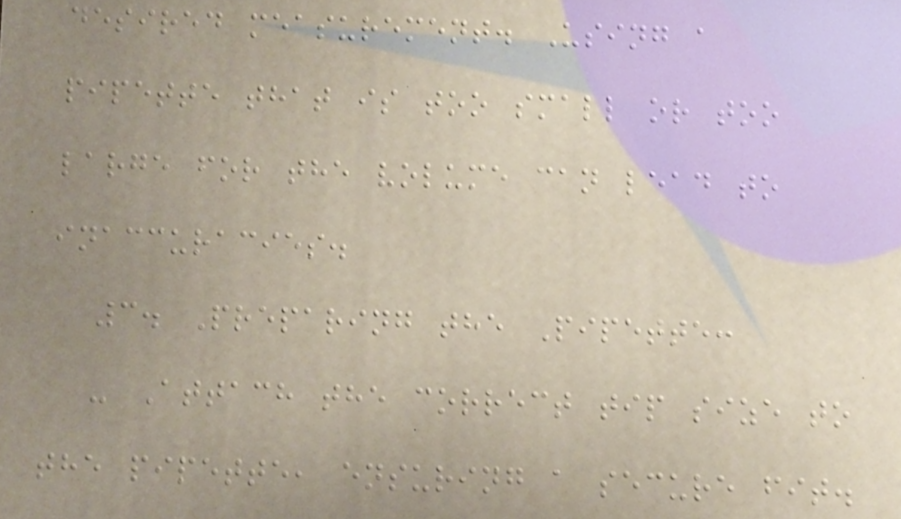desired measurement. Using a
pipette that is too small or too
large for the volume can lead to
inaccuracies.
3. Preparing the Pipette:
- Attach the correct tip size to
the pipette, ensuring a secure fit.
